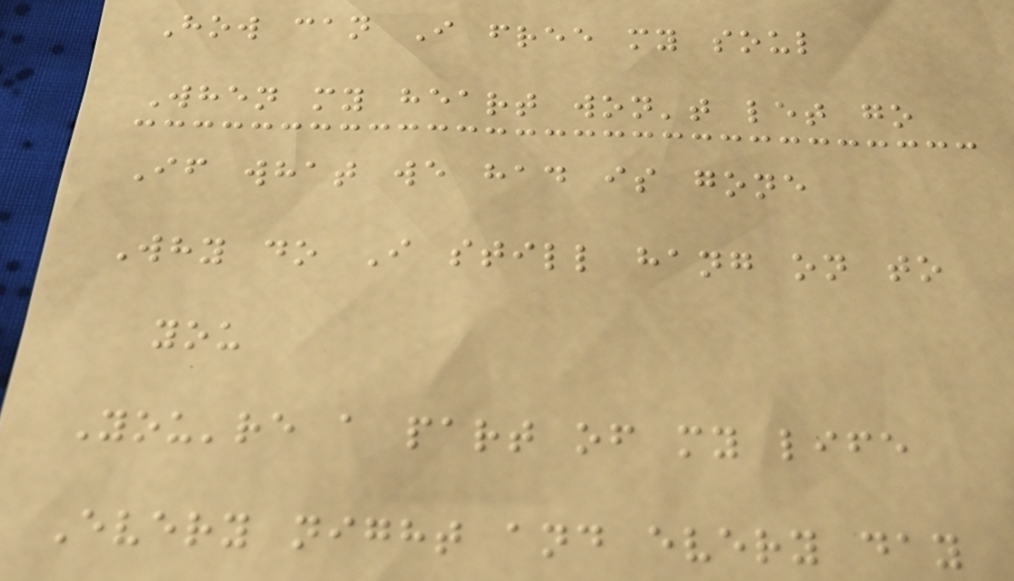How can I free my soul
When my heart won't let go
If what we had is gone
Why do I still hang on to
you
You're a part of my life
Every night and every day
